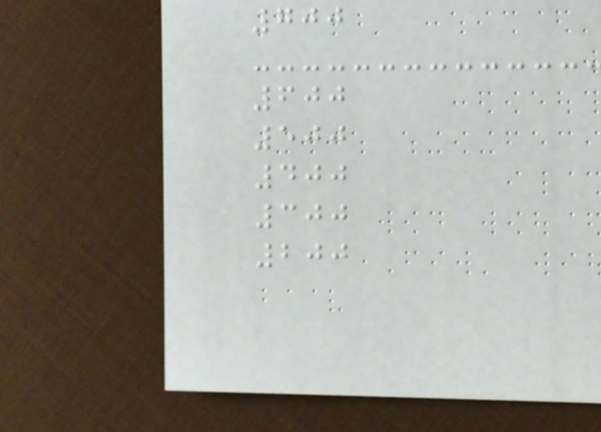700
600
500
400
300
200
